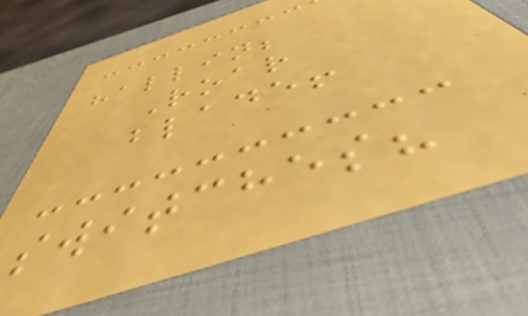hallin;
Roar
blade!
switches?
